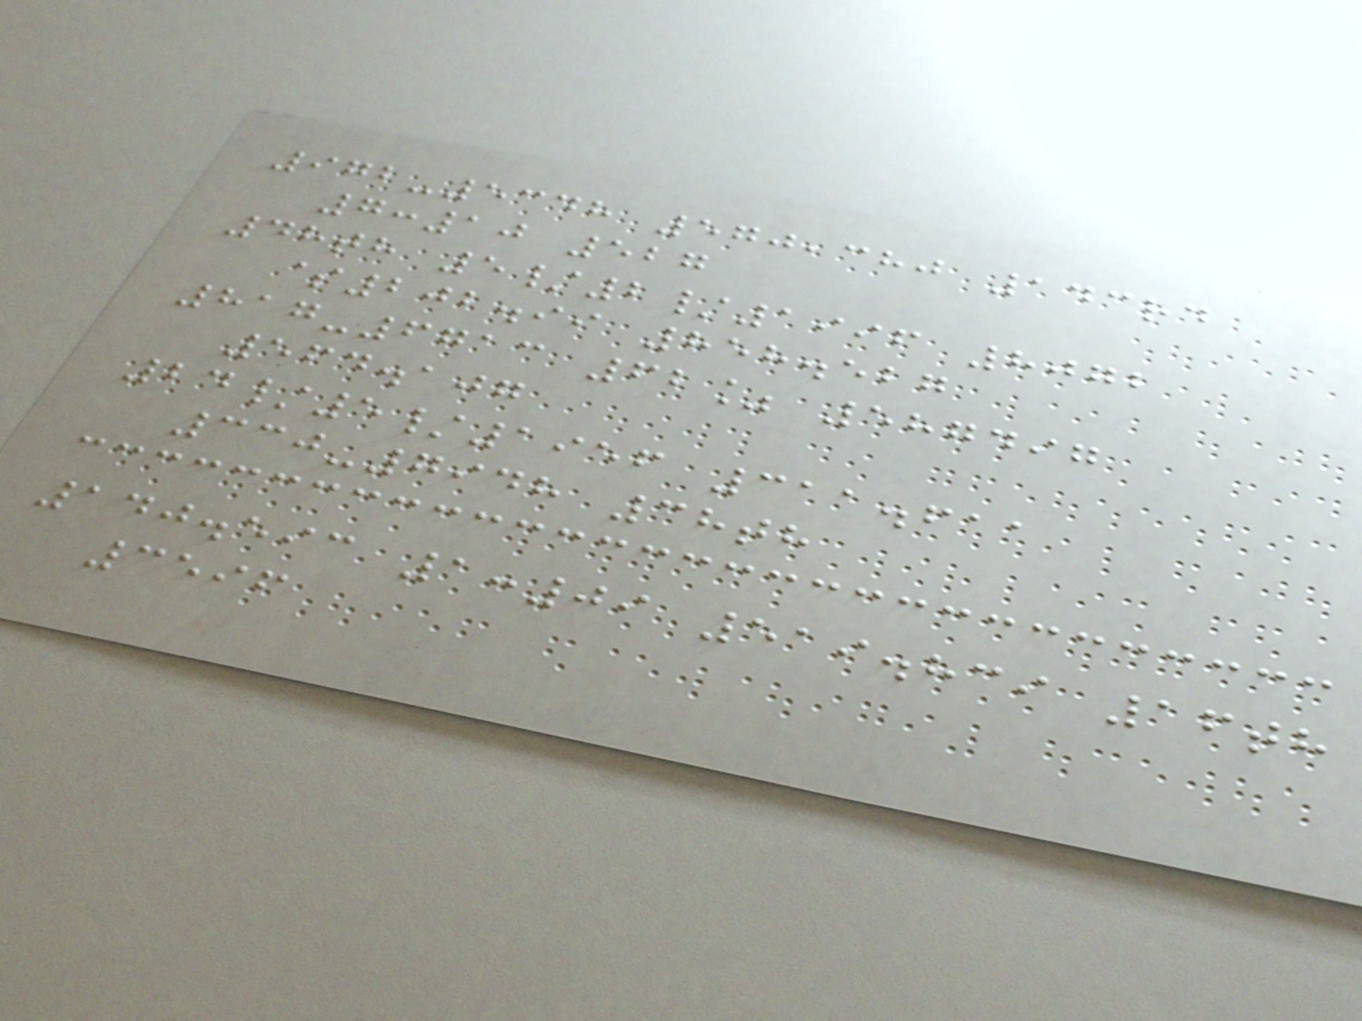972-5348 570,380 143rd
7:10 527
48th 5/2/1996 8072
$202.99 858.527
817-6713 62% 587497
564.107
24/5/1956 311.611
330-7948 38th
140.593 1:09 519.839 16th
3596
